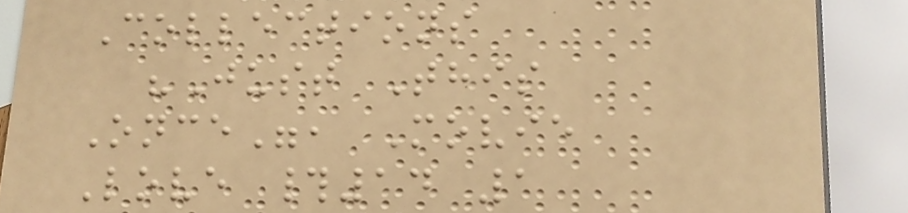Collections
"Just This
Once", Movie
Love #14 1
